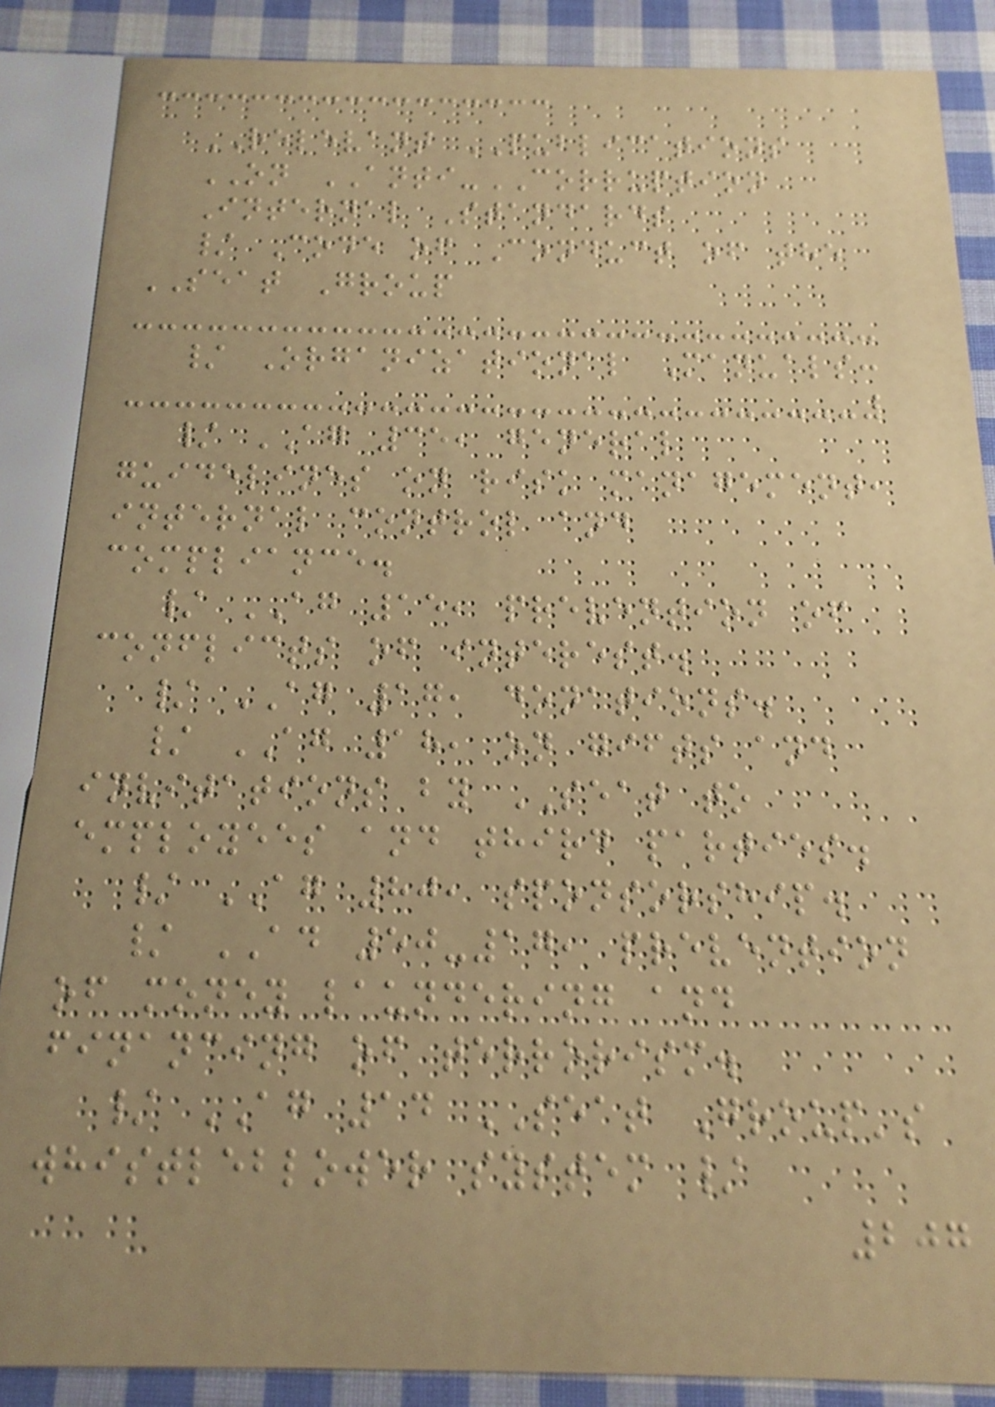RELEVANT PUBLICATIONS
ON ANTI-CORRUPTION
Internal Standards
/ Code of Conduct of the
SEAT Group
/ Organizational Manuals:
/ AG 35, general
guidelines on risk management,
internal control and
compliance.
/ AG 15, prevention of
conflicts of interest.
/ AG 17, donations.
/ AG 18, on gifts and
invitations by SEAT to
employees and third parties.
/ AG 80, sponsorship.
/ AD 50-17, prevention
of money laundering and
financing of terrorism.
/ AG 14 SEAT Group's
whistleblower system /
207
